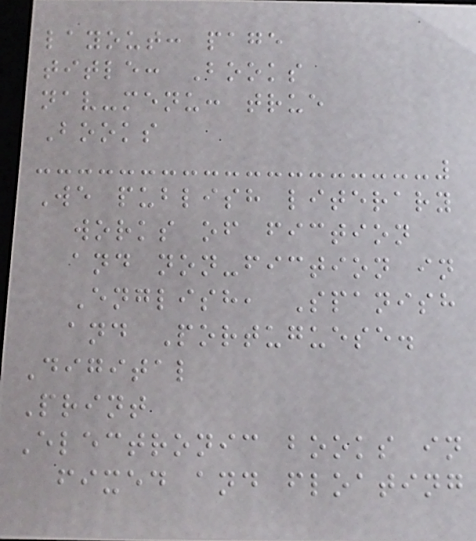layout: page
title: Books
nav-menu: true
Books
We publish literary
works of fiction
and non-fiction in
English, Spanish
and Portuguese.
Digital
Print
Electronic books in
fixed and floating
